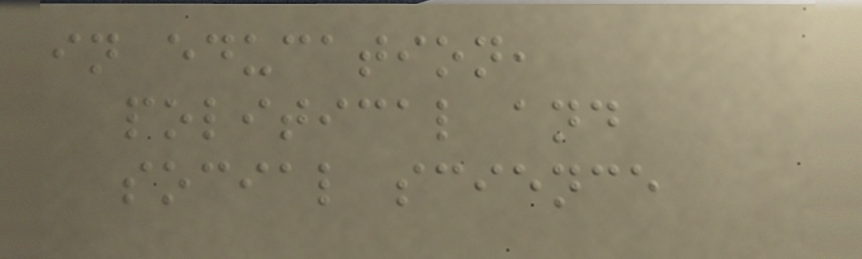in education,
political and
social science
